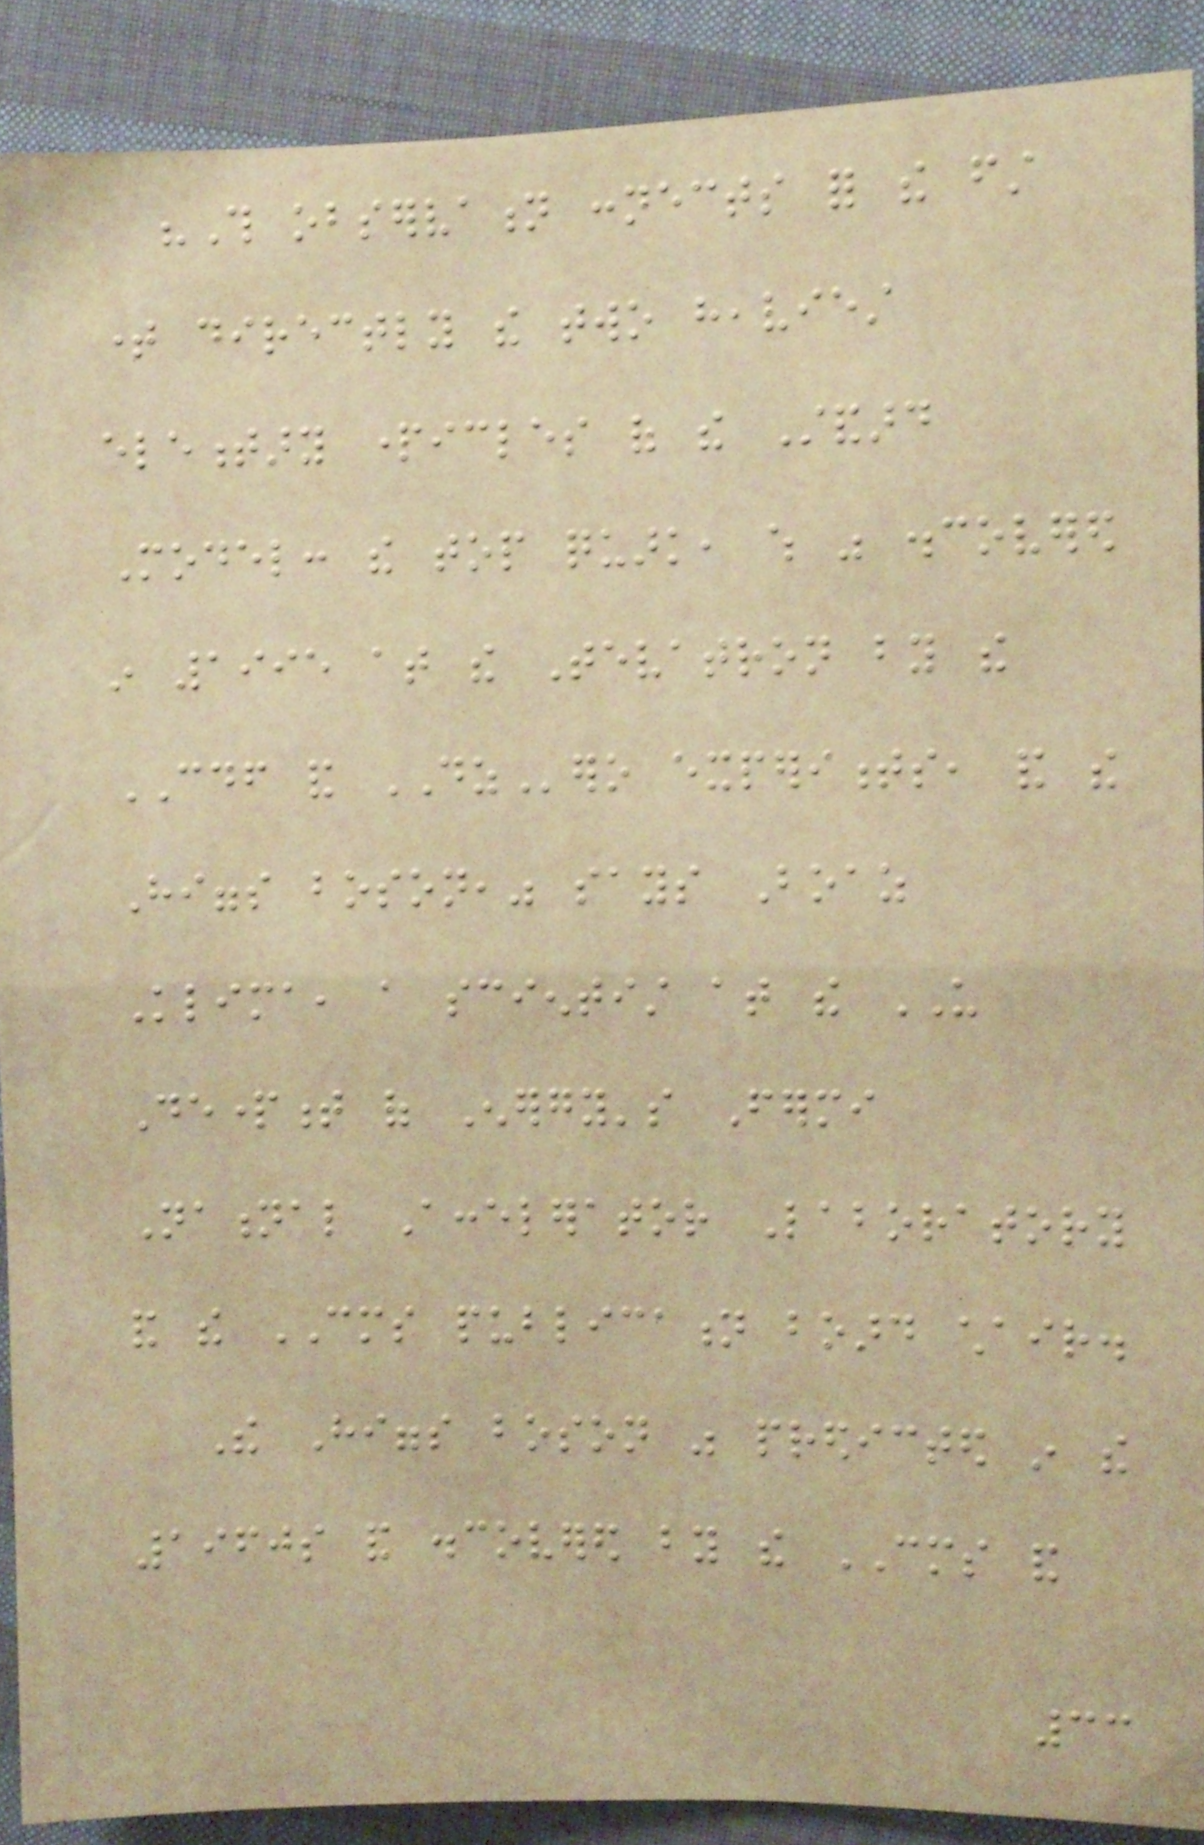"This observation connects for the first
time directly the two heaviest
elementary particles of the Standard
Model: the top quark, which was discovered
in 1995 at the Tevatron by the
CDF and DZero experiments, and the
Higgs boson," says Boaz
Klima, a scientist at the US
Department of Energy's Fermi
National Accelerator Laboratory
and the CMS publication board chair.
The Higgs boson was predicted in the
1960s and discovered by the CMS and
33
